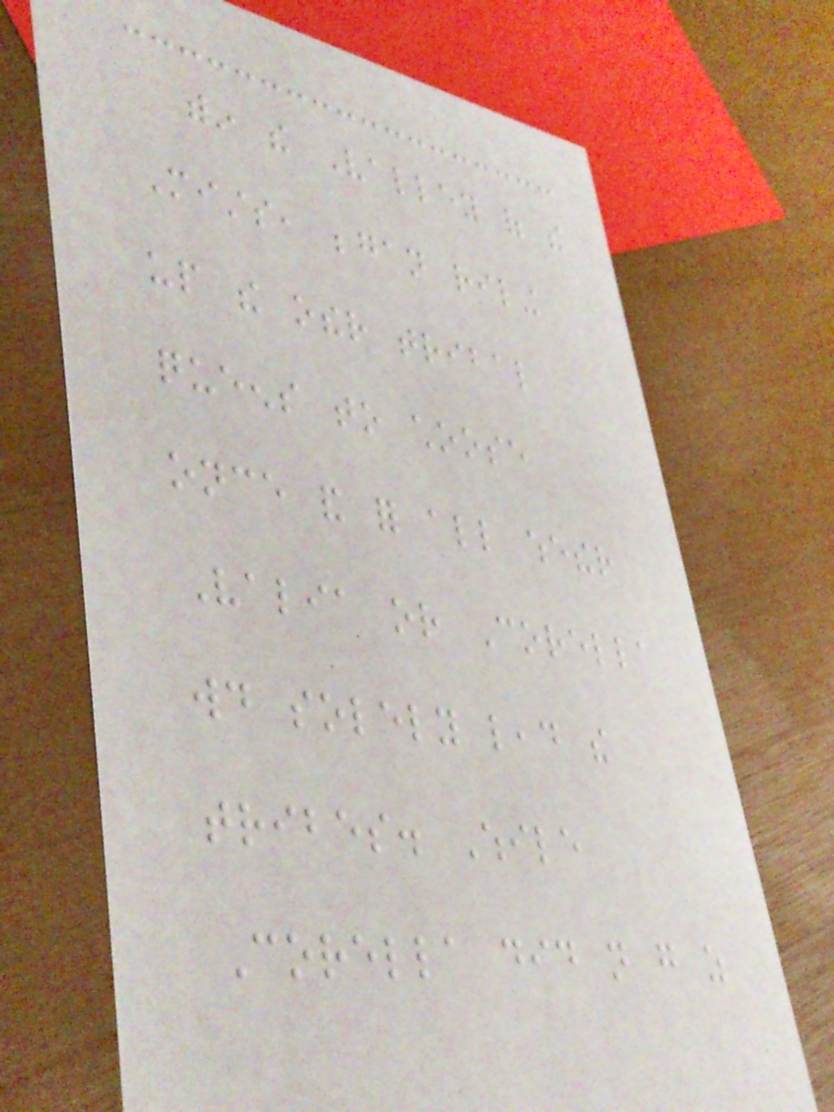within the Valley of the
Mists, began riling
up the other tribal
queens to choose
once and for all whether
Valia or Corella
would solely lead the
tribes. While
Corella did not go as
